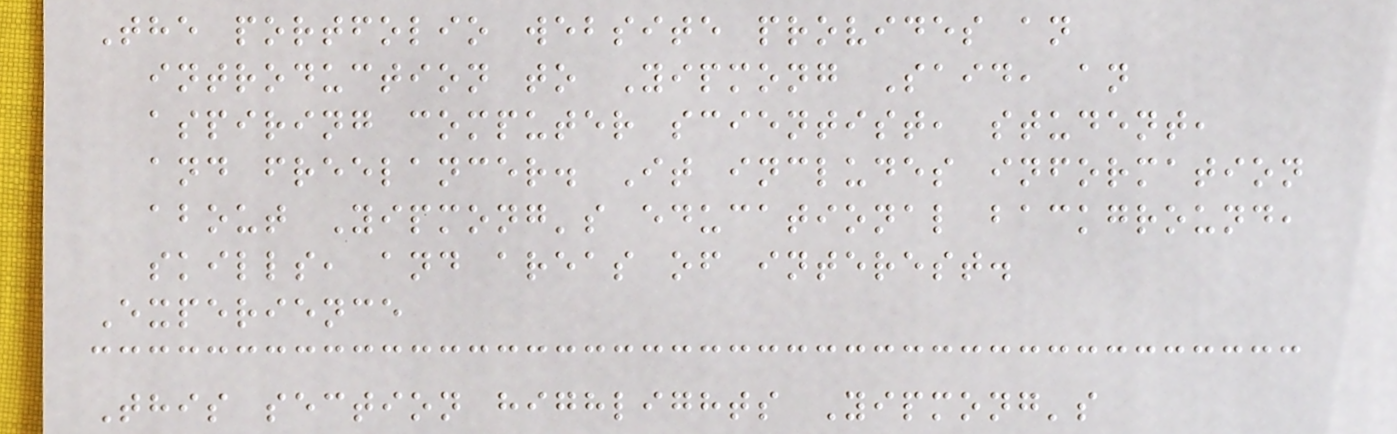The portfolio website provides an
introduction to Yipmong Said, an
aspiring computer scientist, student,
and freelancer. It includes information
about Yipmong's educational background,
skills, and areas of interest.
Experience
This section highlights Yipmong's
